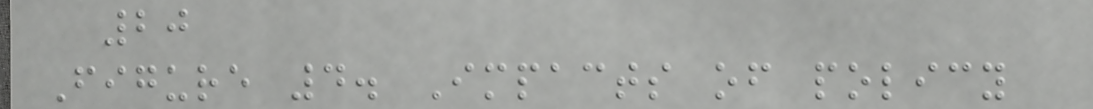20
Figure 4. Impacts of policy
